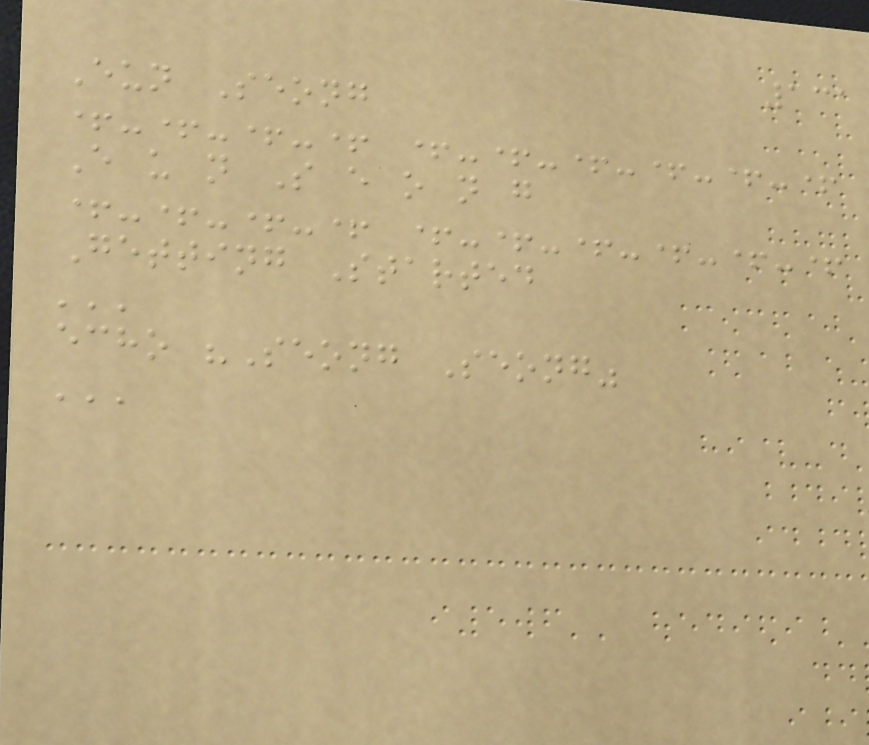131
Eun Seong
+-+-+-+ +-+-+-+-+-+
E u n S e o n g
+-+-+-+ +-+-+-+-+-+
Getting Started
'''
echo "Seong Seong"
'''
